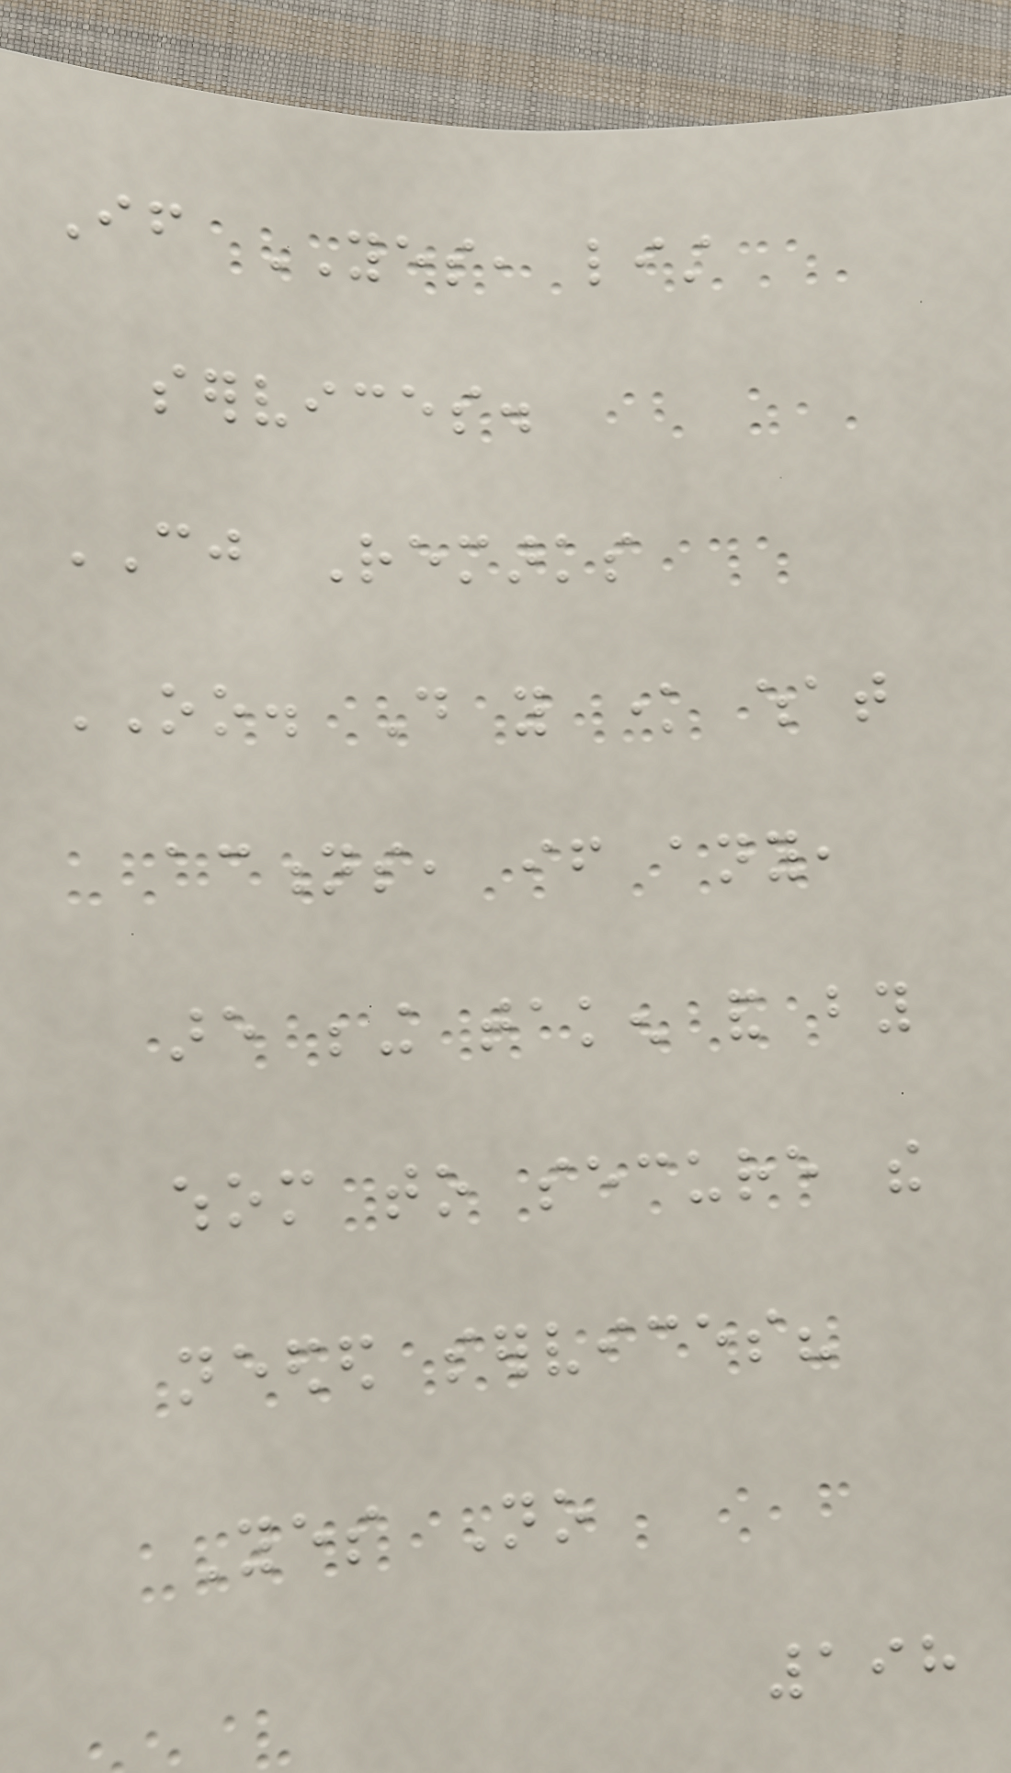If YES, list
services.
CJ Remarks
OO. Do you know what
actions, if any,
are being taken and by
whom to secure the
needed services?
Yes No
198
